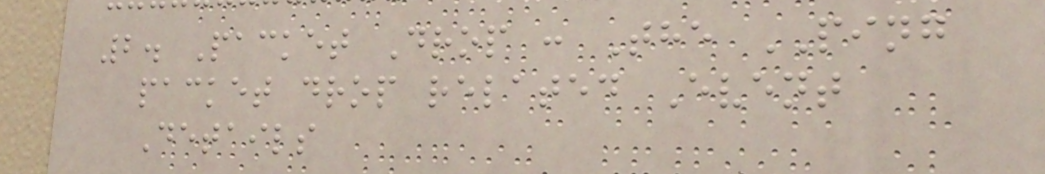2. Packet Drop : The PING
packet drop related Event
Details
